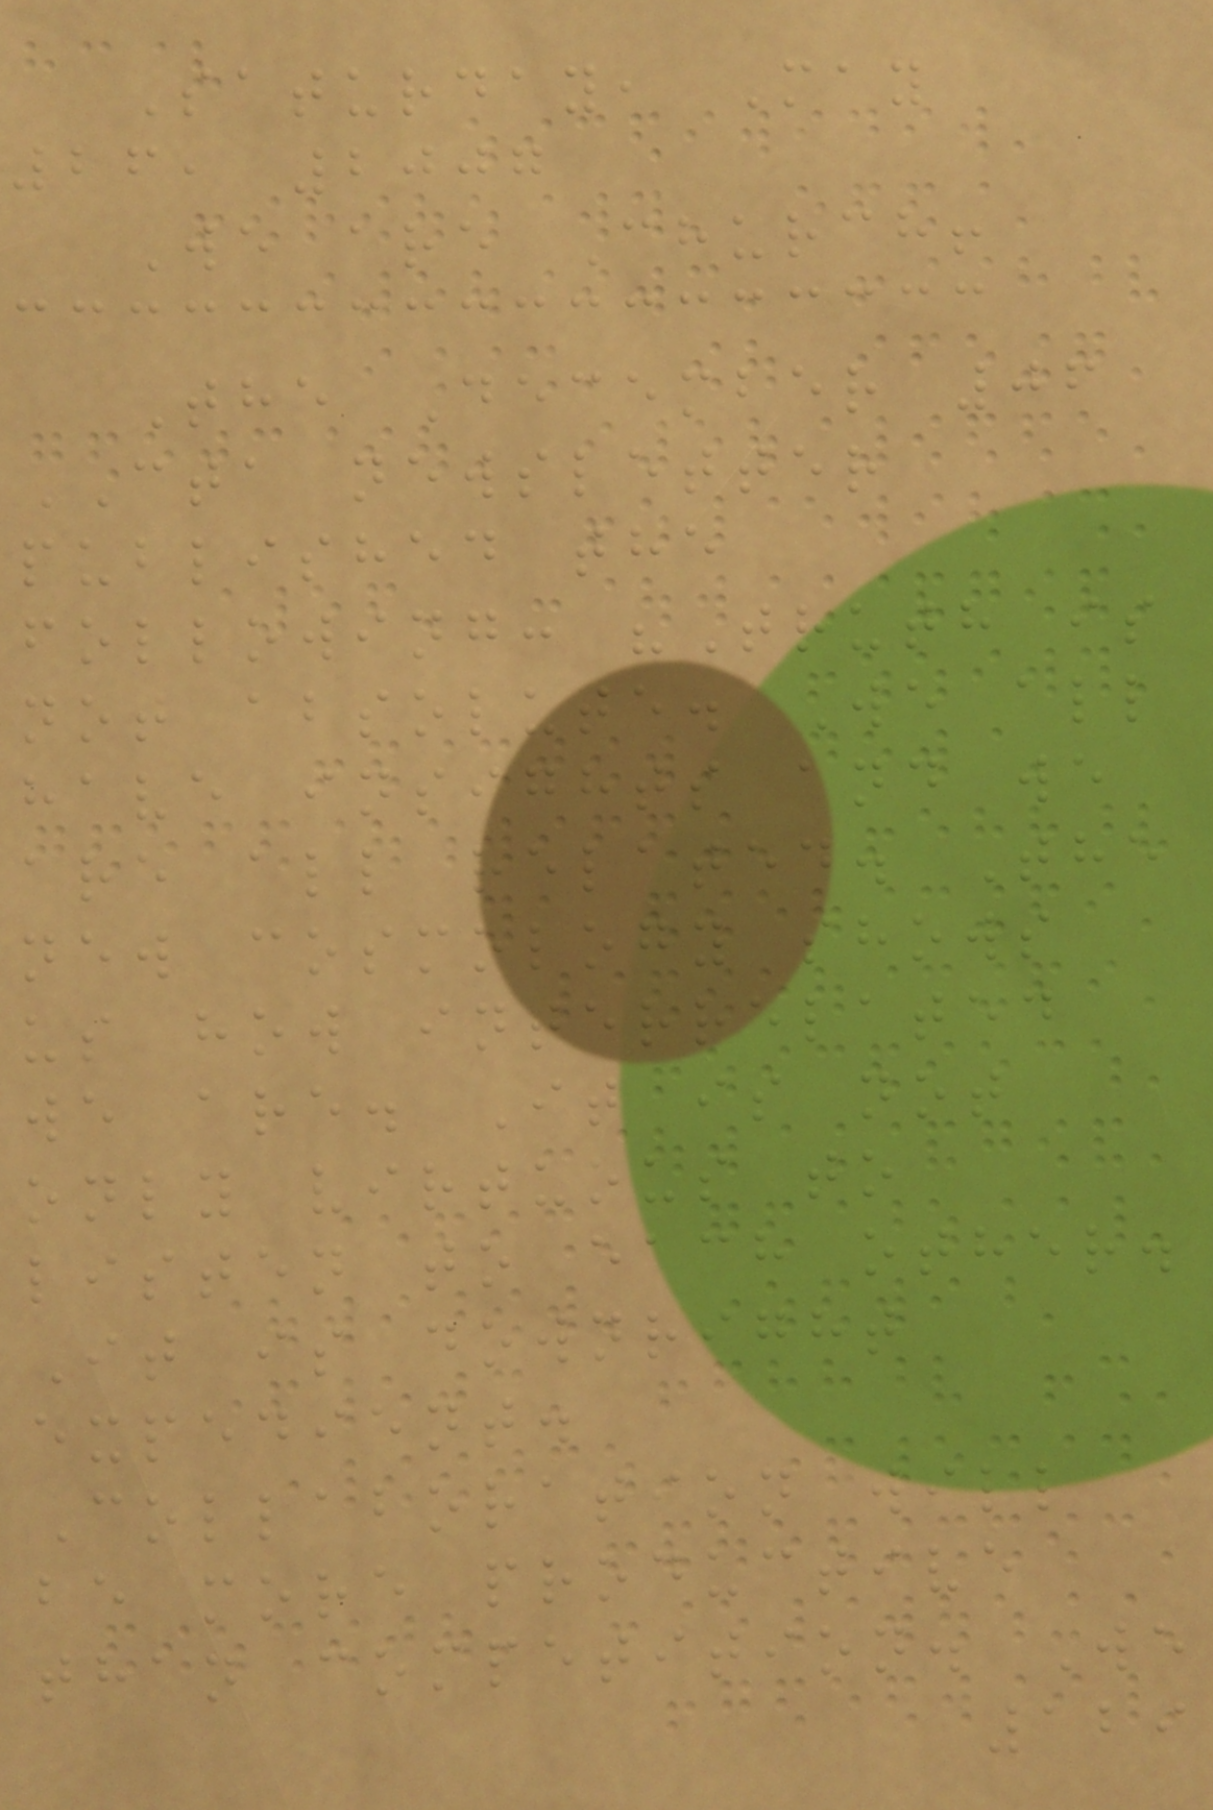Saturday, May
26, 2007
We are Church!
The December 06
CTA newsletter
published the
following: "Truth is
not absolute. We all
have insights and we
are all related. The
new cosmology shows
us how interrelated
we are. It is not
only virtuous to
listen to each other.
It is downright
expedient.
Collaboration will
be more productive
than competition. We
129
